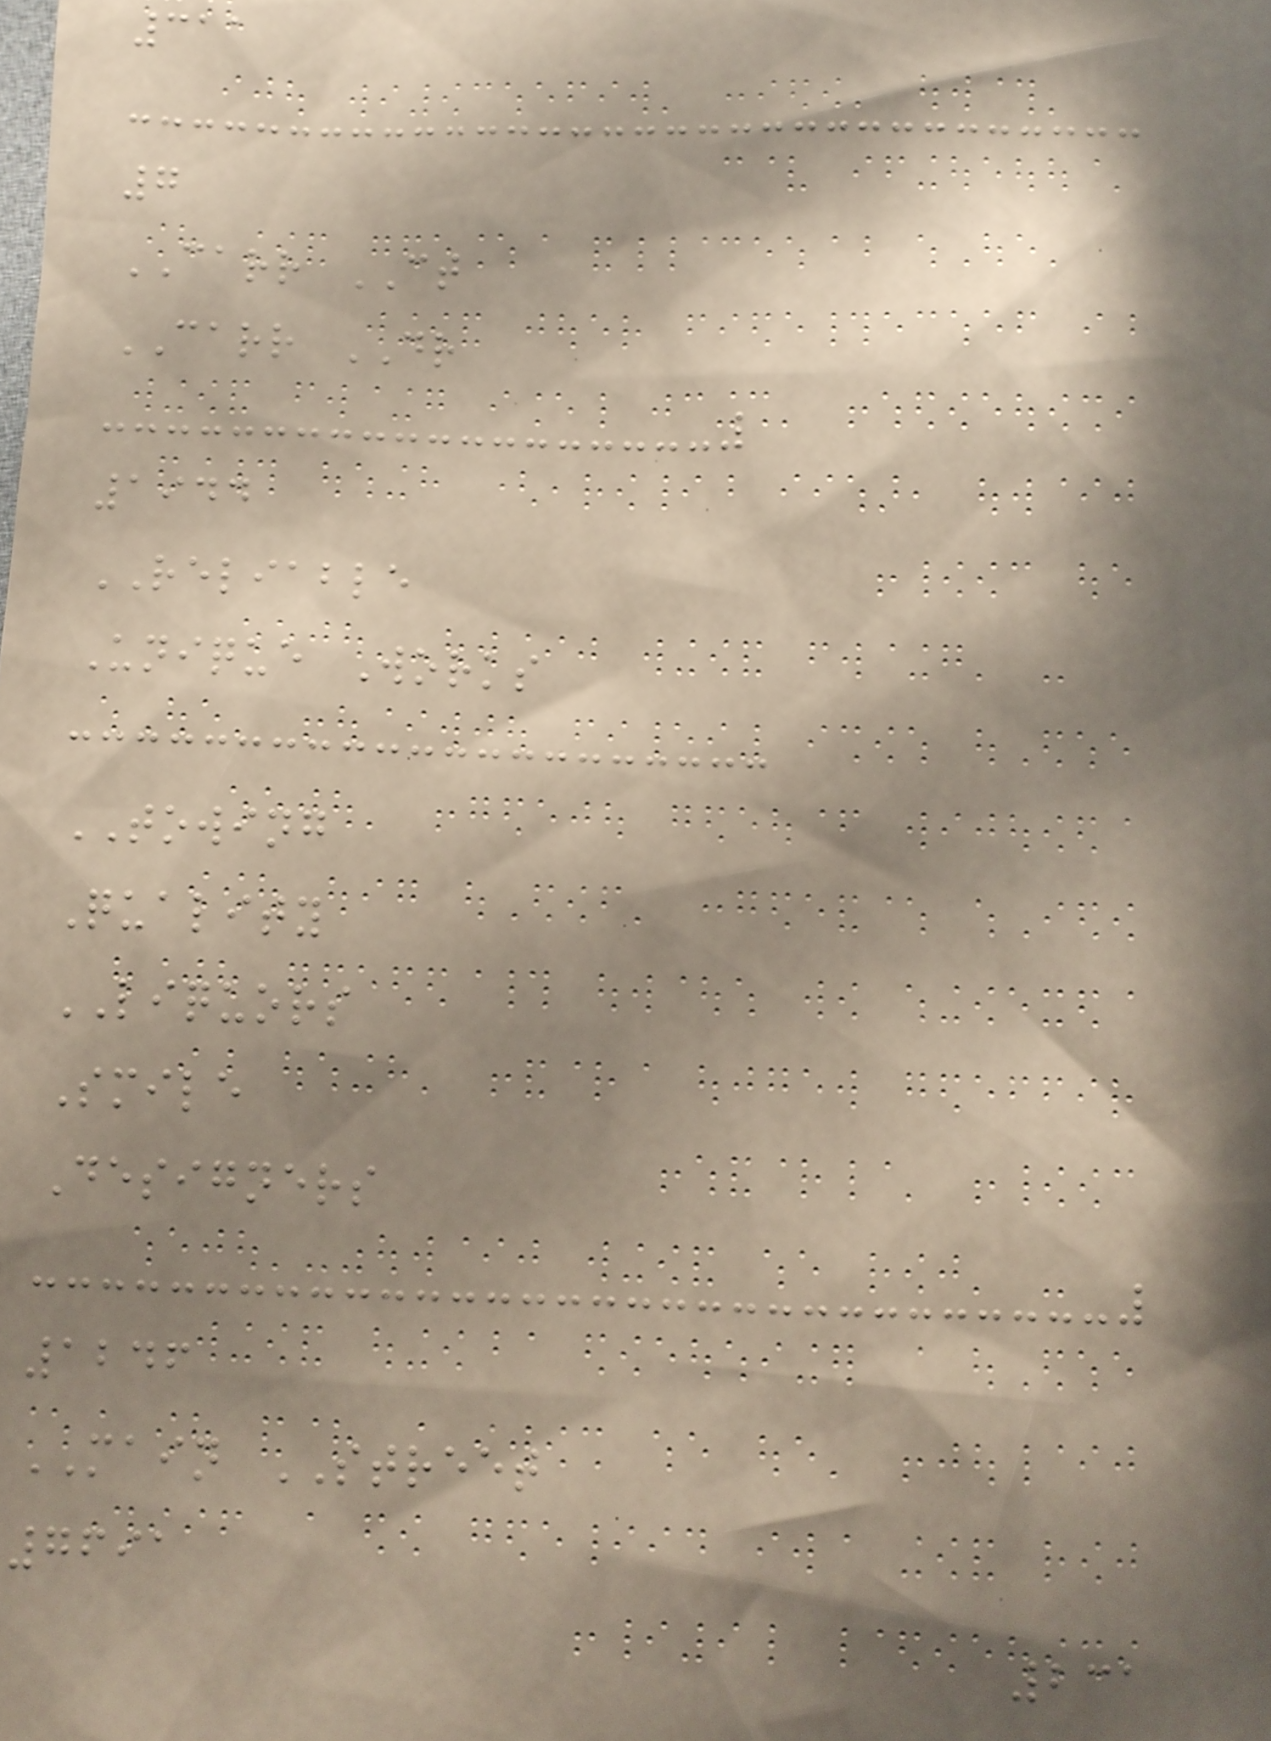311
7
CARR CT
CARR DR
1944
RELIABLE
Unique Works
TOWING
Quality
LIQUORS
Smile
Designers
1246
MAIN STREET
7691
231
